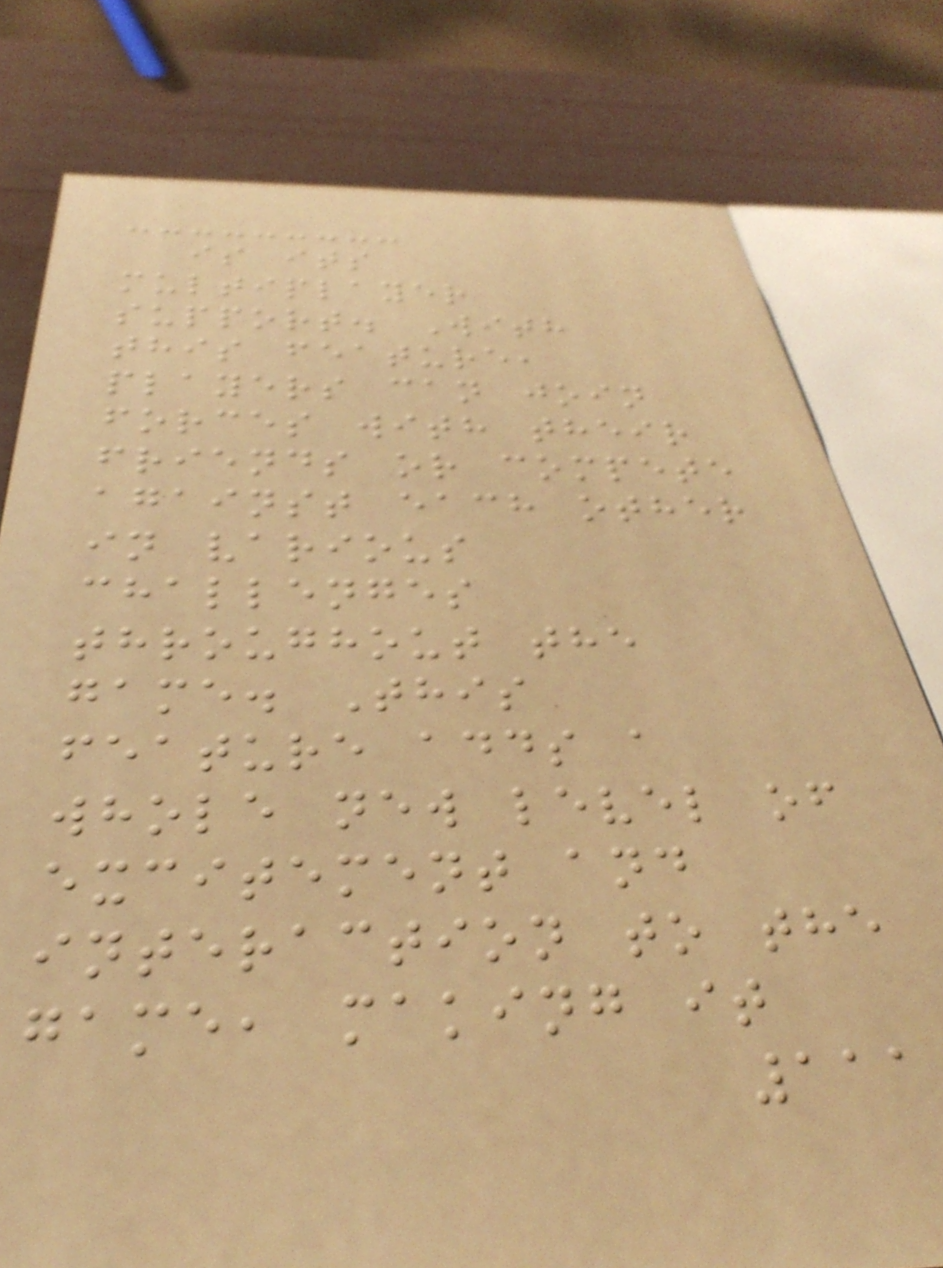is its
multiplayer
support. With
this feature,
players can join
forces with their
friends or compete
against each other
in various
challenges
throughout the
game. This
feature adds a
whole new level of
excitement and
interaction to the
game, making it
111
